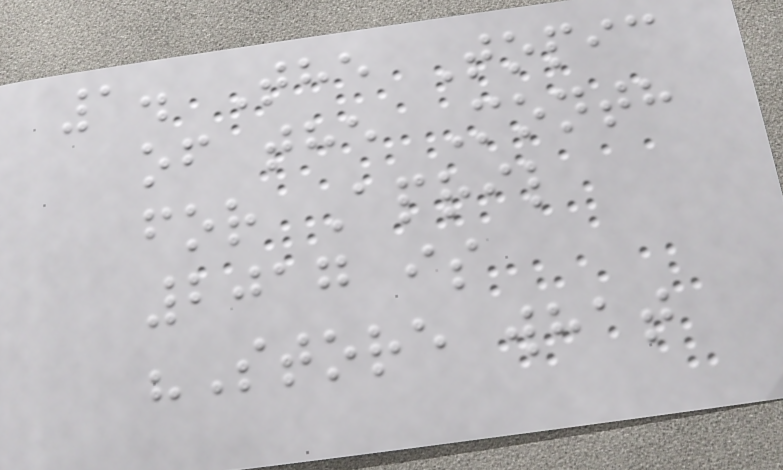1. The Topic
of the Month
for April
2017 is
"Store what
